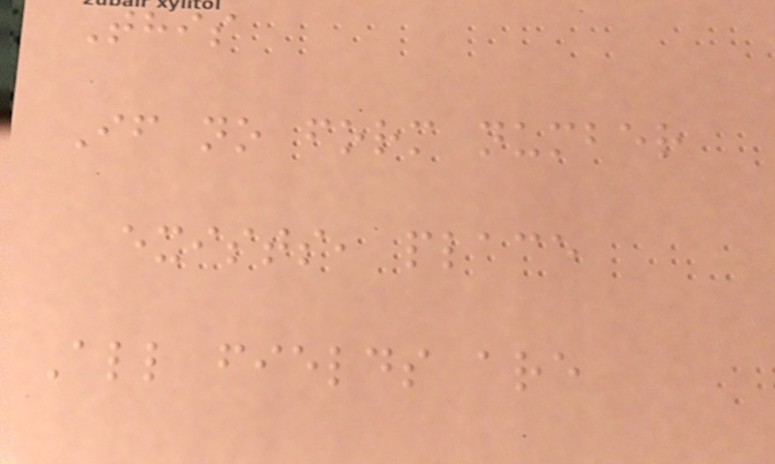This
If no form number
exists, place
All fields are
